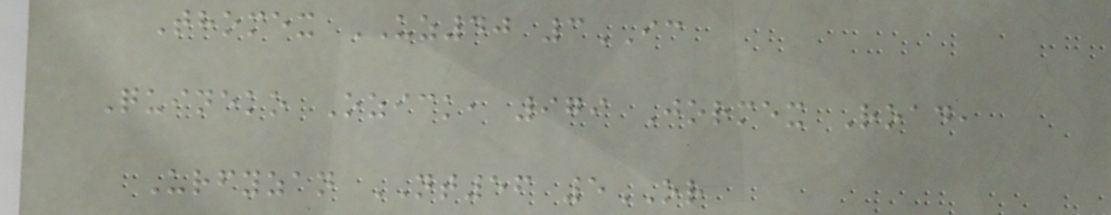Thomex UZ40 3IC
Quineko Ozick, 979 Jormex Road,
Urfyzan NT56 5OR
